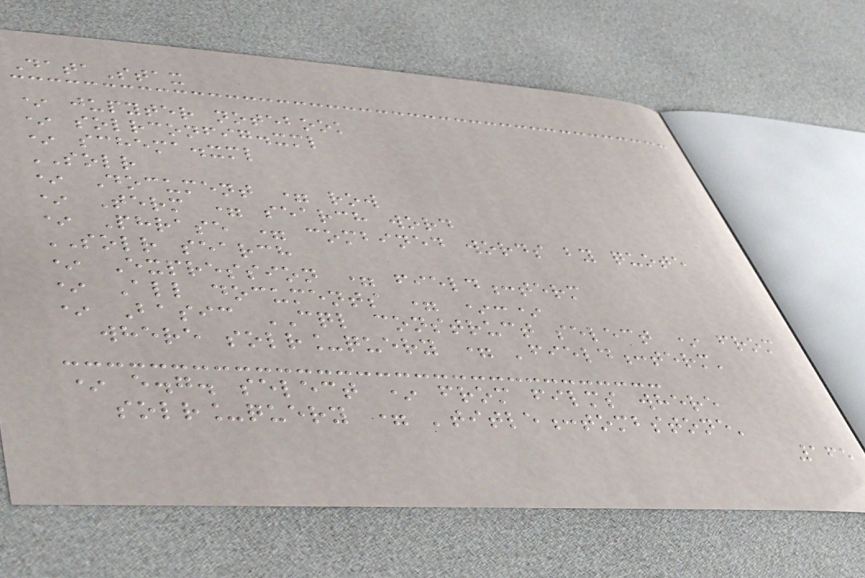DataStax
* jupyter notebook
* solrconfig.xml
* schema.xml
SOLR
* Document = row
* Term = search word
* Phrase = combined words by quote
SOLR search
* Expression = field:term
* All documents = *:*
* Basic CQL construct select * from
where solr_query = 'field:term'
* e.g. select * from films where
solr_query = 'title:tombstone'
165
